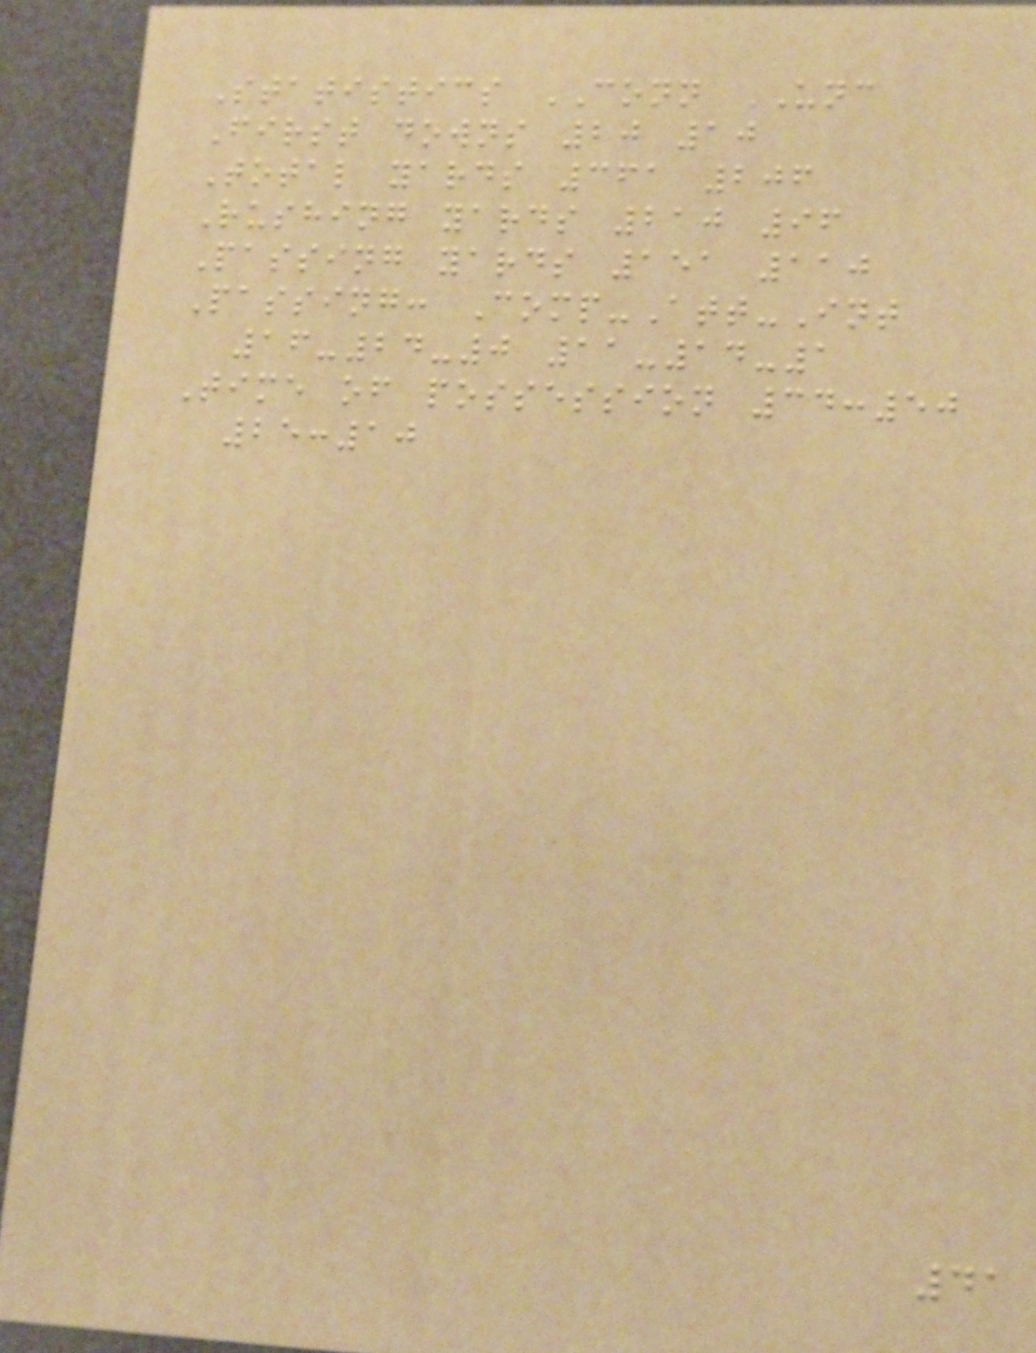Statistics CONN UNC
First downs 20 10
Total yards 361 206
Rushing yards 210 96
Passing yards 151 110
Passing: Comp-Att-Int
16-24-0 11-14-1
Time of possession 34:50
25:10
41
